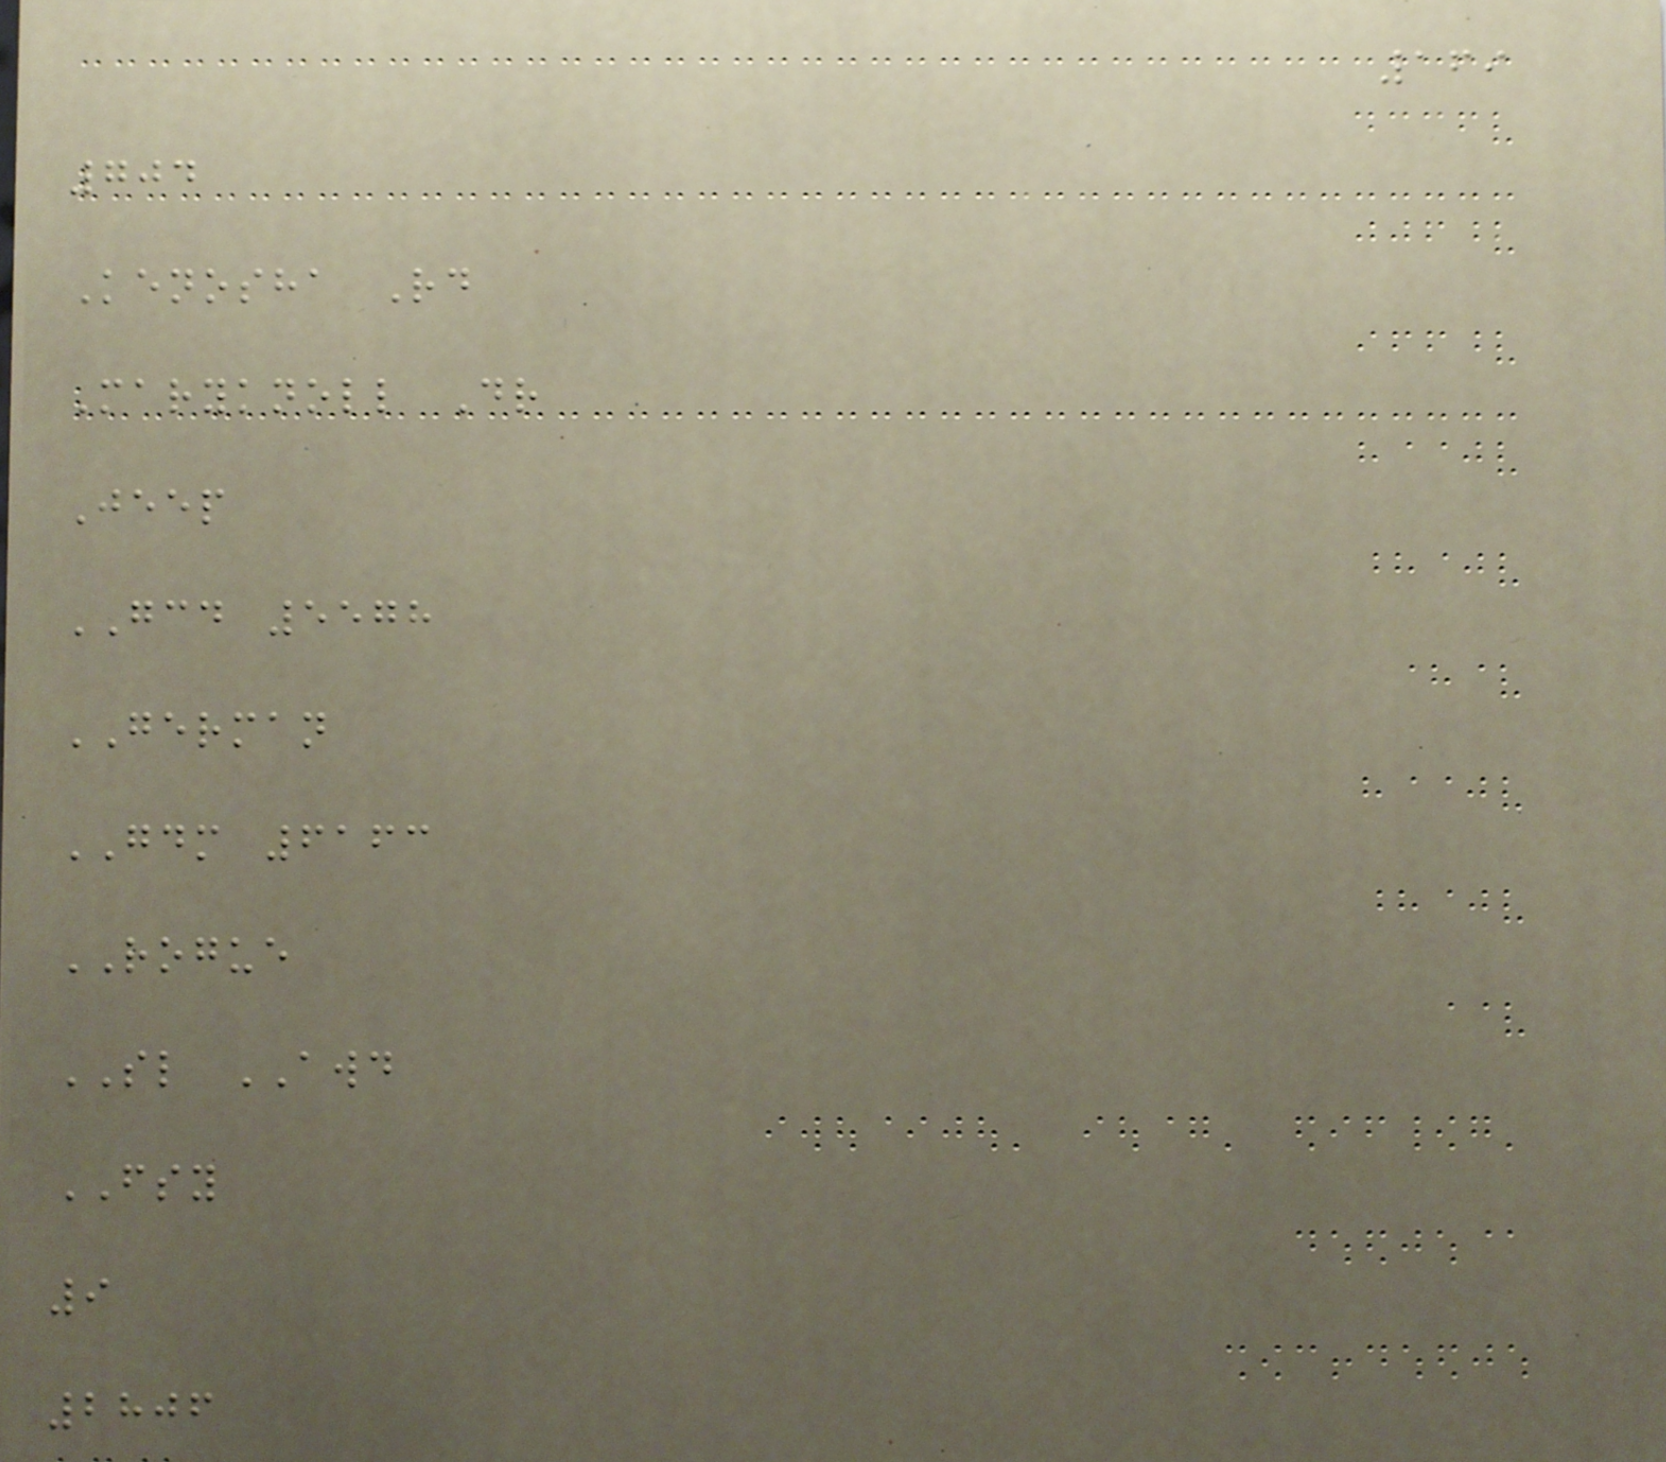169
704
Kenosha Rd
Maryknoll Dr
Jeep
GCD 5578
GERMAN
GDM 6163
ROGUE
SL AWD
FSY
9
2806
